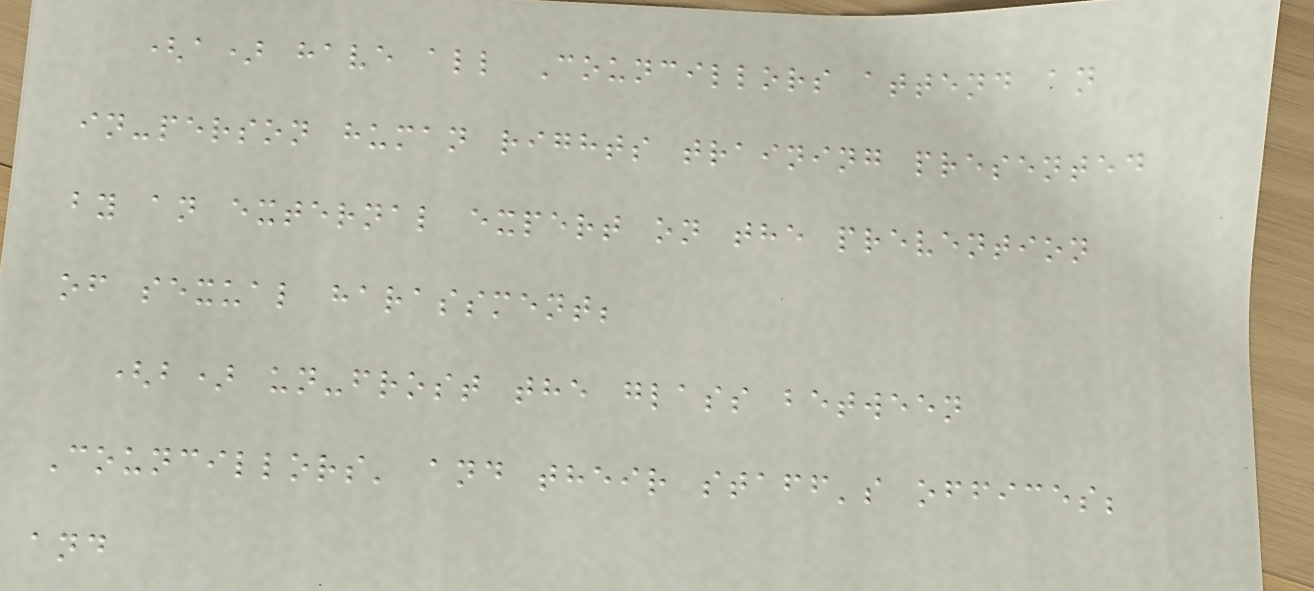(a) have all Councillors attend an
in-person human rights training presented
by an external expert on the prevention
of sexual harassment;
(b) un-frost the glass between
Councillors' and their staff's offices;
and
